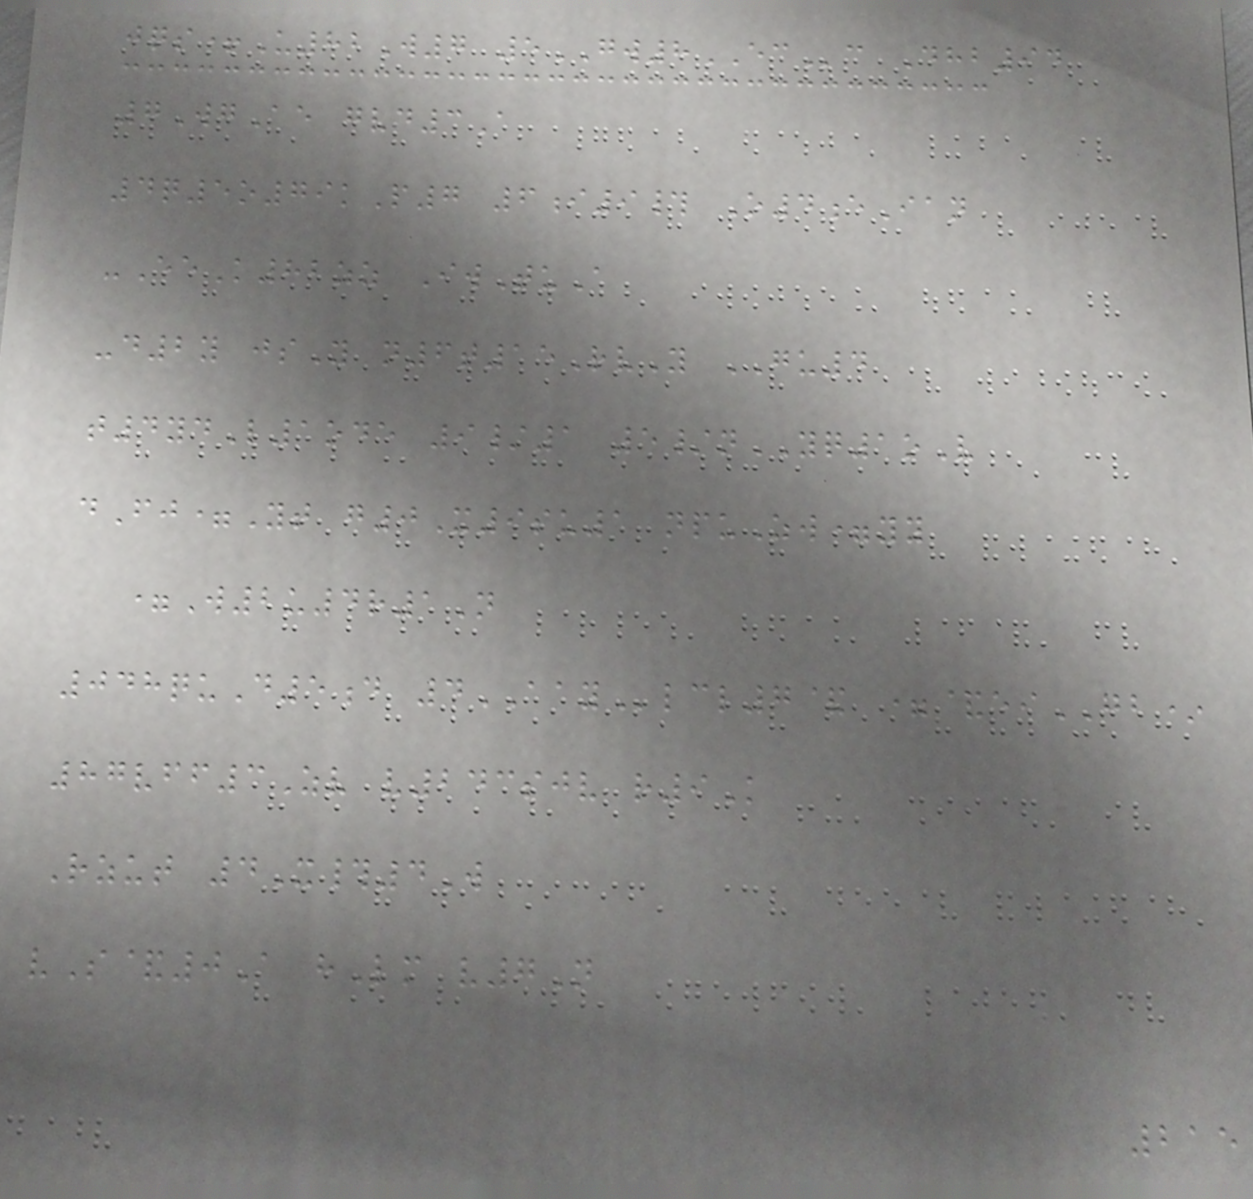jqs+U82W7 5GW8ECc Dhb94
7WgAe gvd3A
4q5o79kP7 6i9# O4eIan
-EeK82zz IwTuA
-d2y jsY n6t15RvY GU4
t4ydL1ode 9/1 5/nYQ1oV
dFj=Yt g0X9su1 npuZw=yy
=W2u4r1N
048quD5d 4AAYlcl7& =&eiGB*
87vff3Zv v243sjv r9K
Rzut 4X#4W
vS&0A hLm v7N
215
